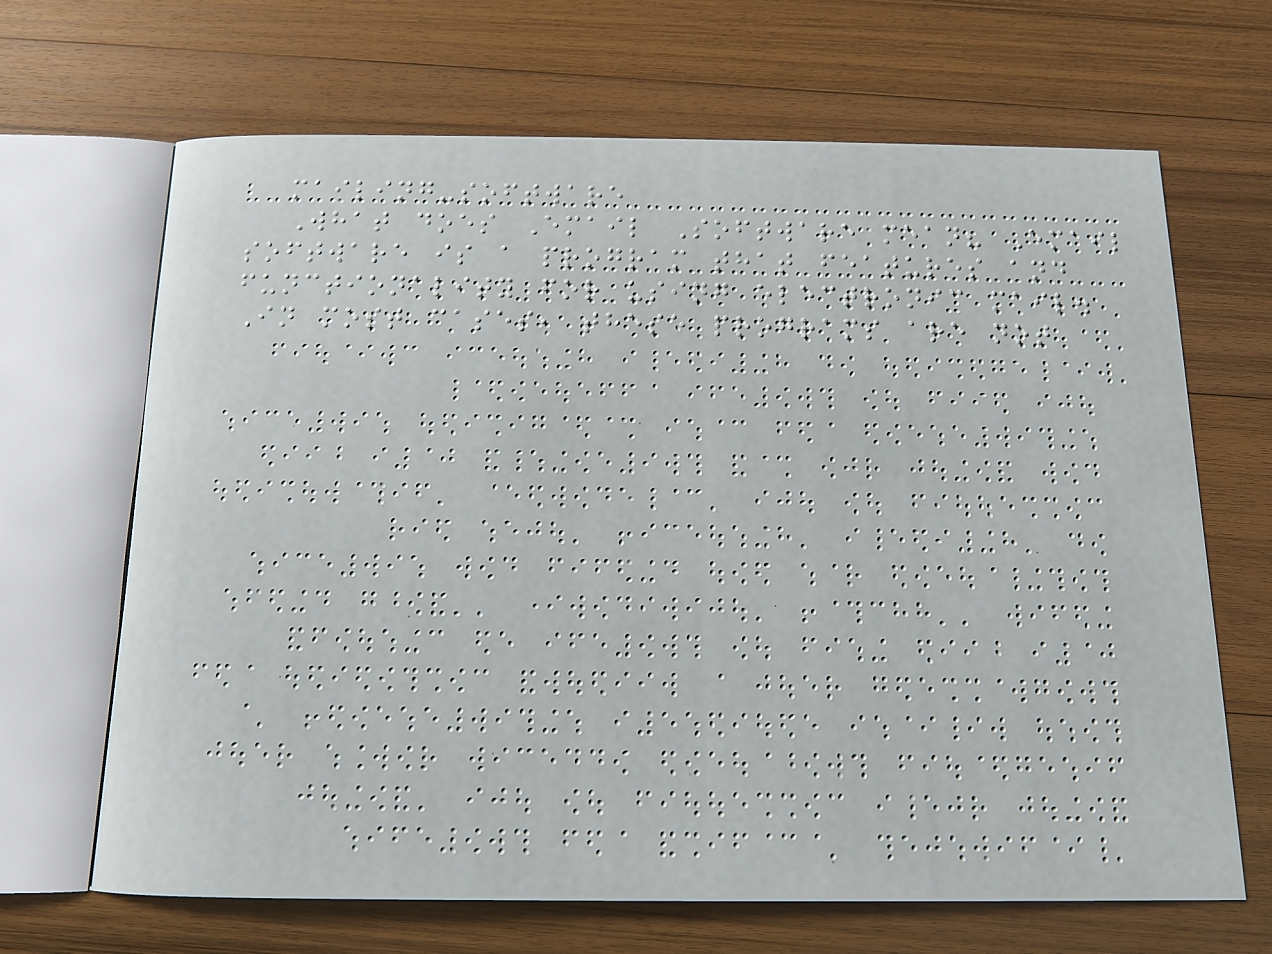mailing-software
What does Email Software mean? Email
software is a program that features and
functionality for using electronic mail.
In most cases, these programs are not
